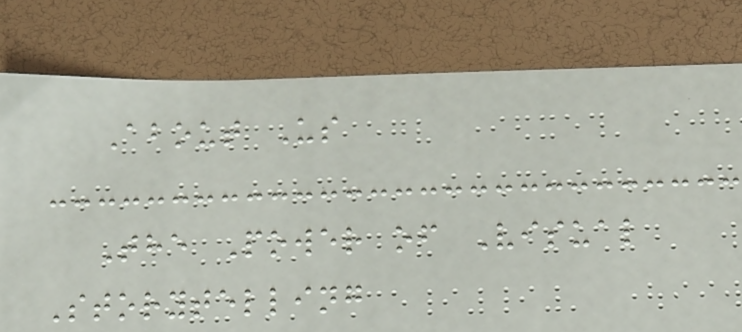About Us
The Power of Visual
Storytelling
